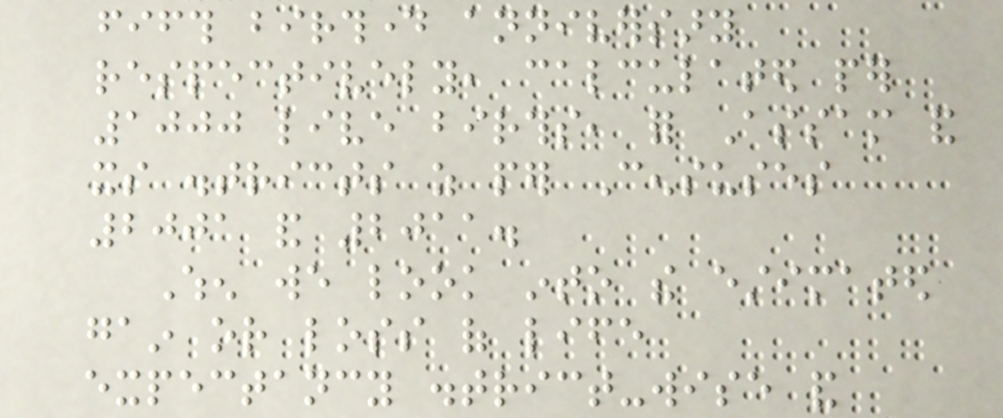fifth birthday anniversary
respectively, calculated per
1000 live births, for Assam and
its districts as per Censuses
2001 and 2011.
When we look into the estimated
gain or loss of life
expectancy district-wise and
